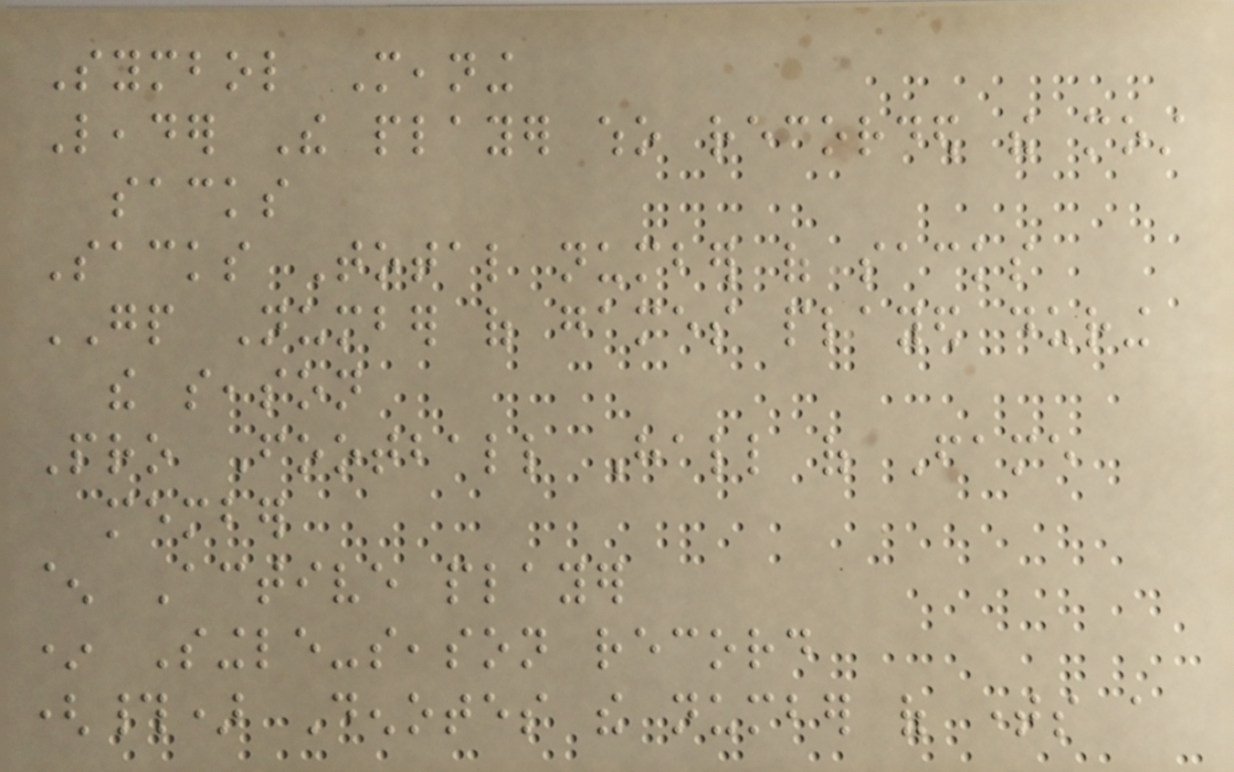Symbol Meaning
Leader The player who recorded the most
sacks
Sacks Total number of sacks
GP Number of games played during
the season
Pro Football Hall of Fame
member
^ Active player
* Single-season record
(#) Denotes the number of times a
